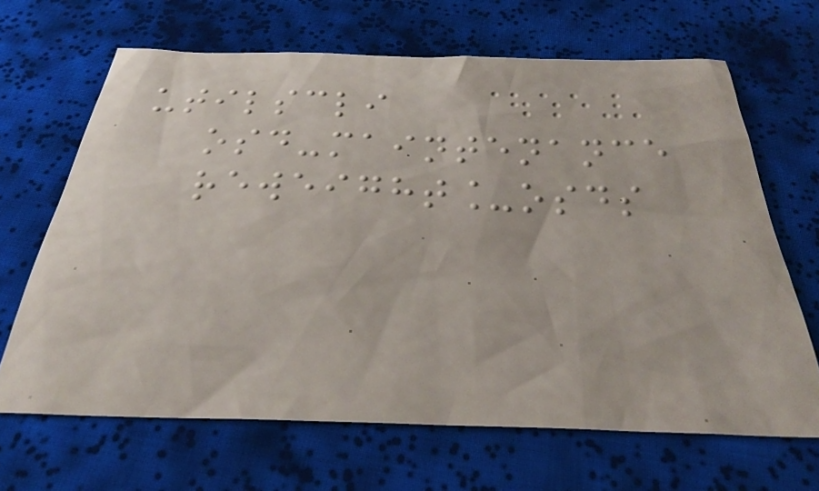utilscli
osd-maintenance
reweight_osds
